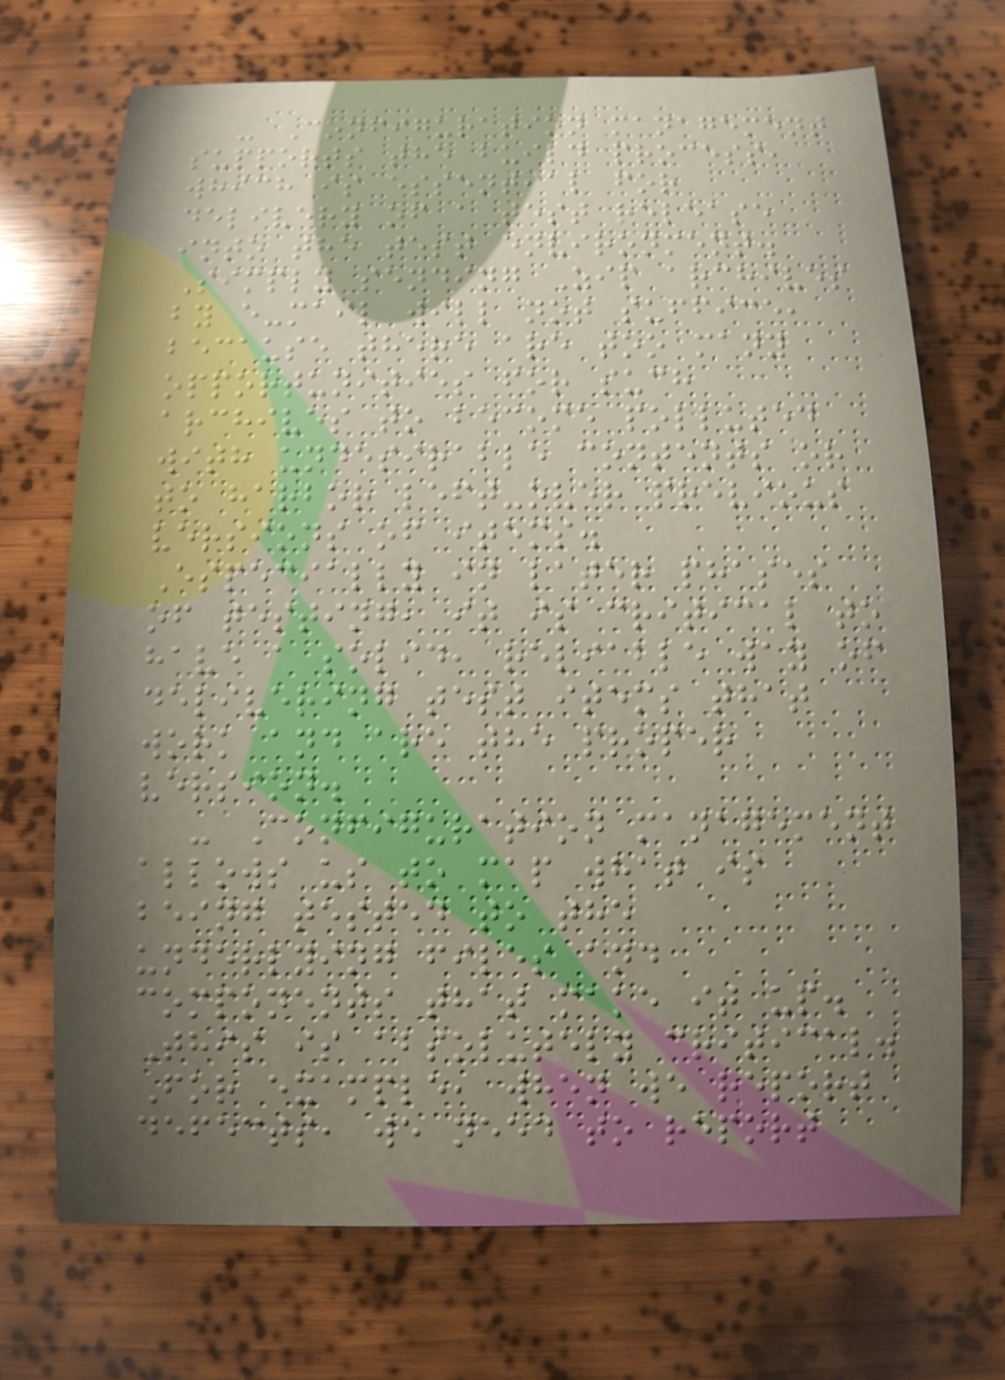- Configuration management
supports the build process,
which is essential for
delivery of a test release
into the test environment.
Simply sending Zip archives
by e-mail will not suffice,
because there are too many
opportunities for such
archives to become polluted
with undesirable contents or
to harbor left-over previous
versions of items.
Especially in later phases
of testing, it is critical to
have a solid, reliable way of
delivering test items that
work and are the proper
version.
- Configuration management
allows us to map what is
being tested to the
underlying files and
components that make it up.
This is absolutely critical.
For example, when we report
defects, we need to report
